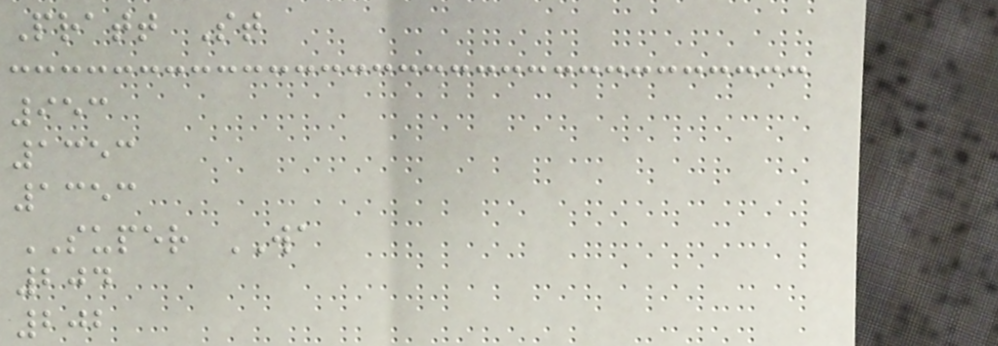Pratt St
953
1353
1353
SUPER WA
204
202
